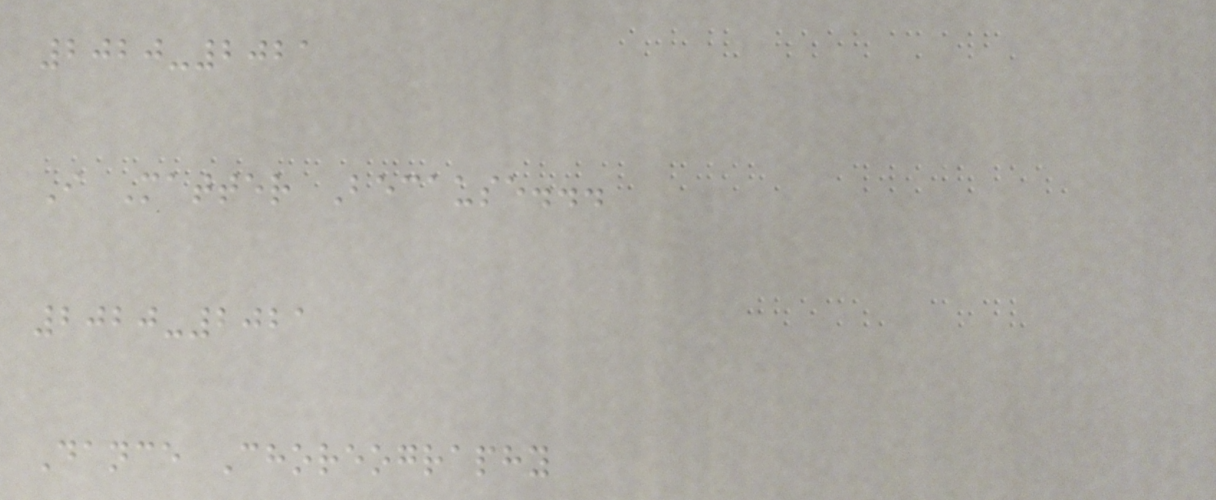2020-2021
I Matter Because...
2020-2021
Dance Choreography
